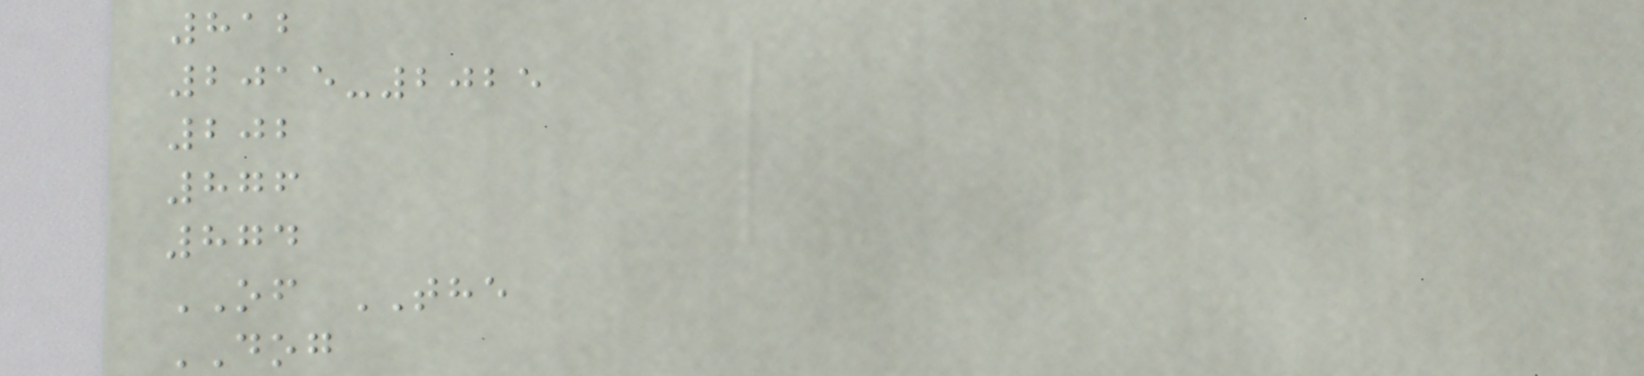812
2015-2025
202
876
874
OF THE
DOG
